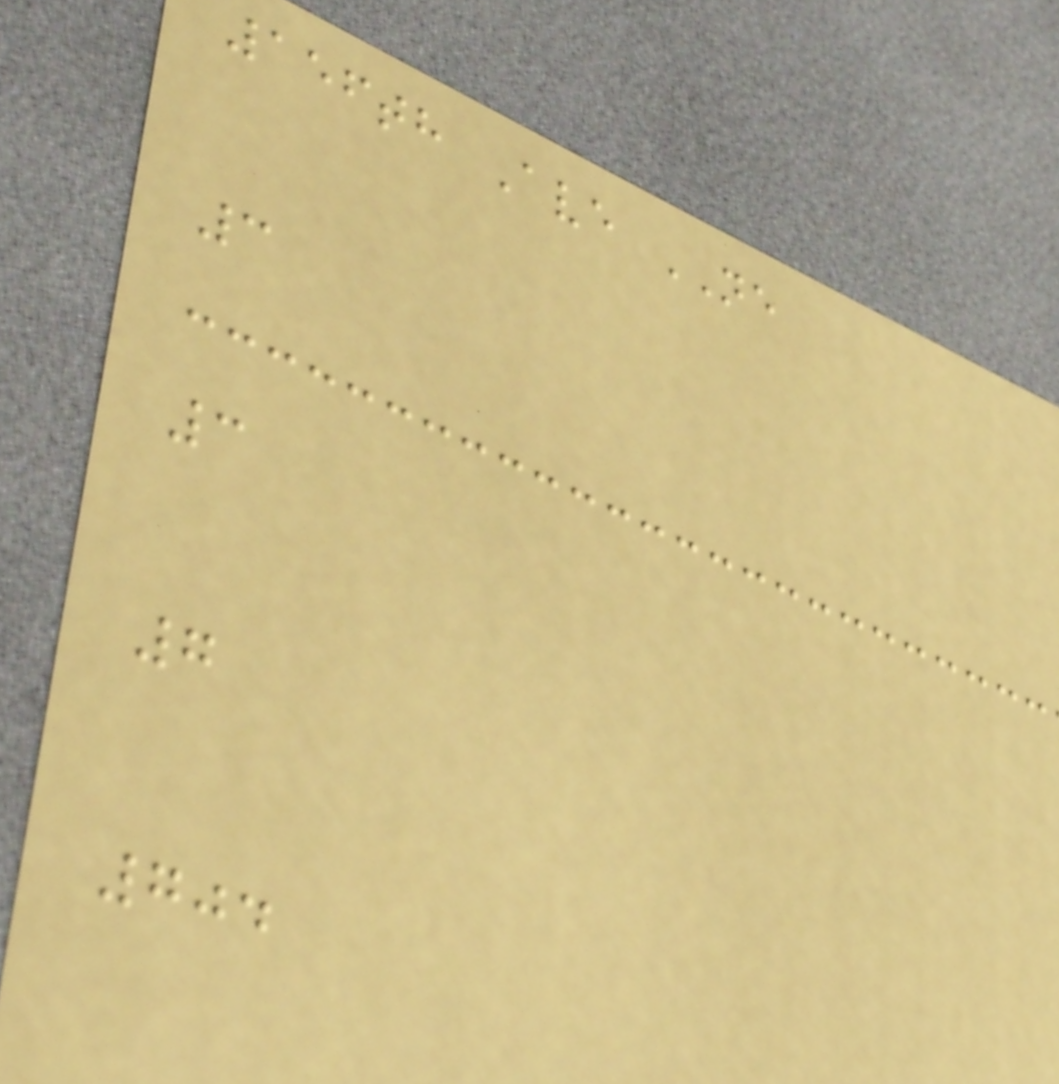156th Ave NE
3
3
7
704
